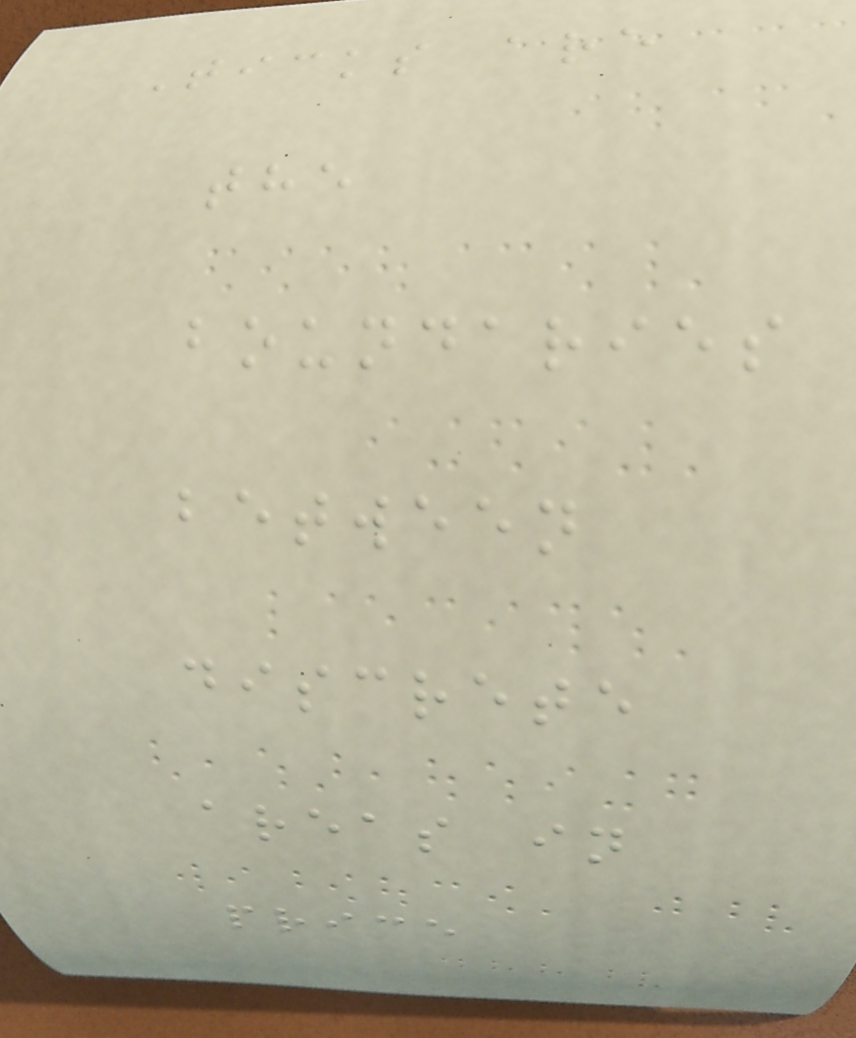Ticks are
the
boundaries
between
discrete
areas in
price
